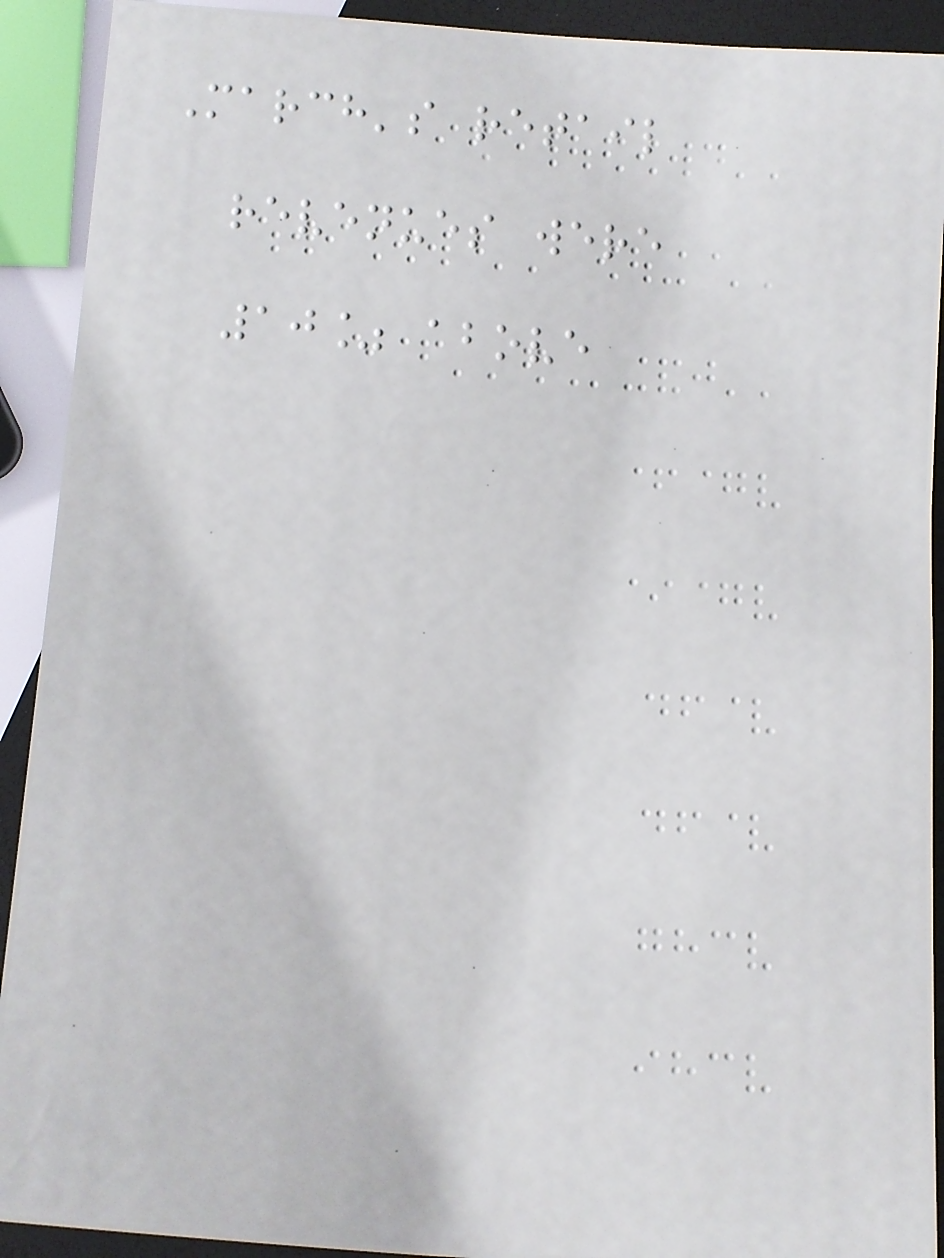March's retail
revenues were
10% above
